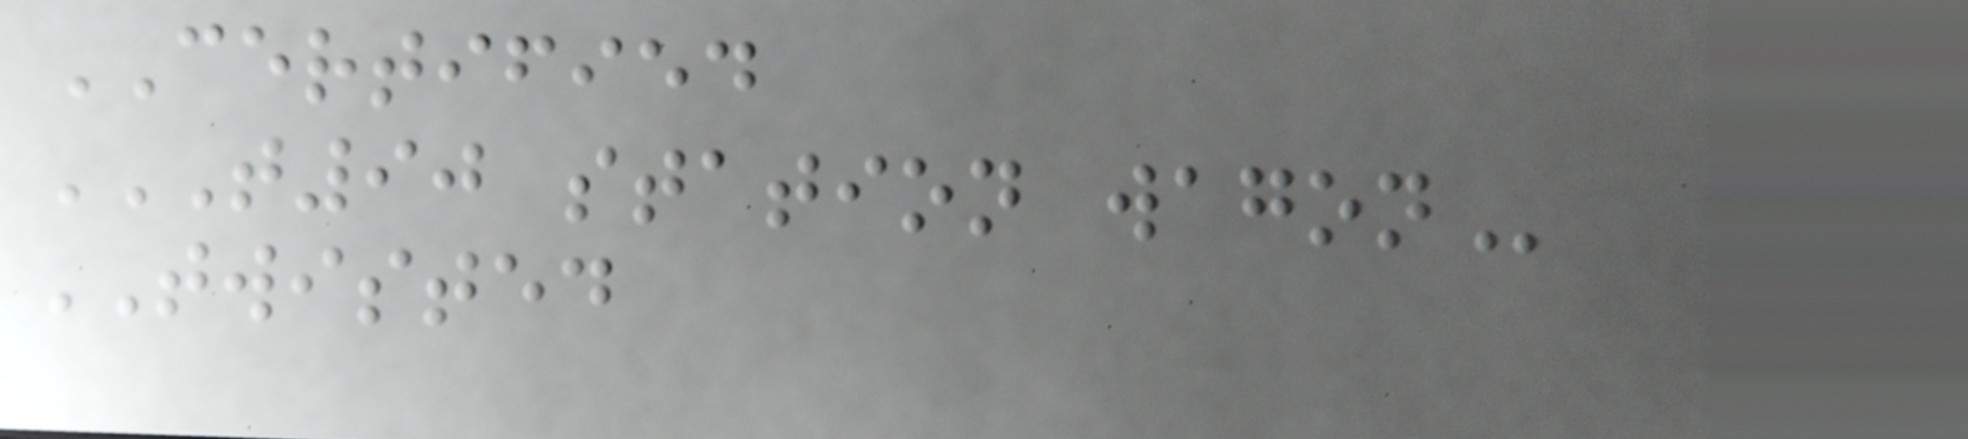CERTIFIED
T90 STATION WAGON
TWISTED
